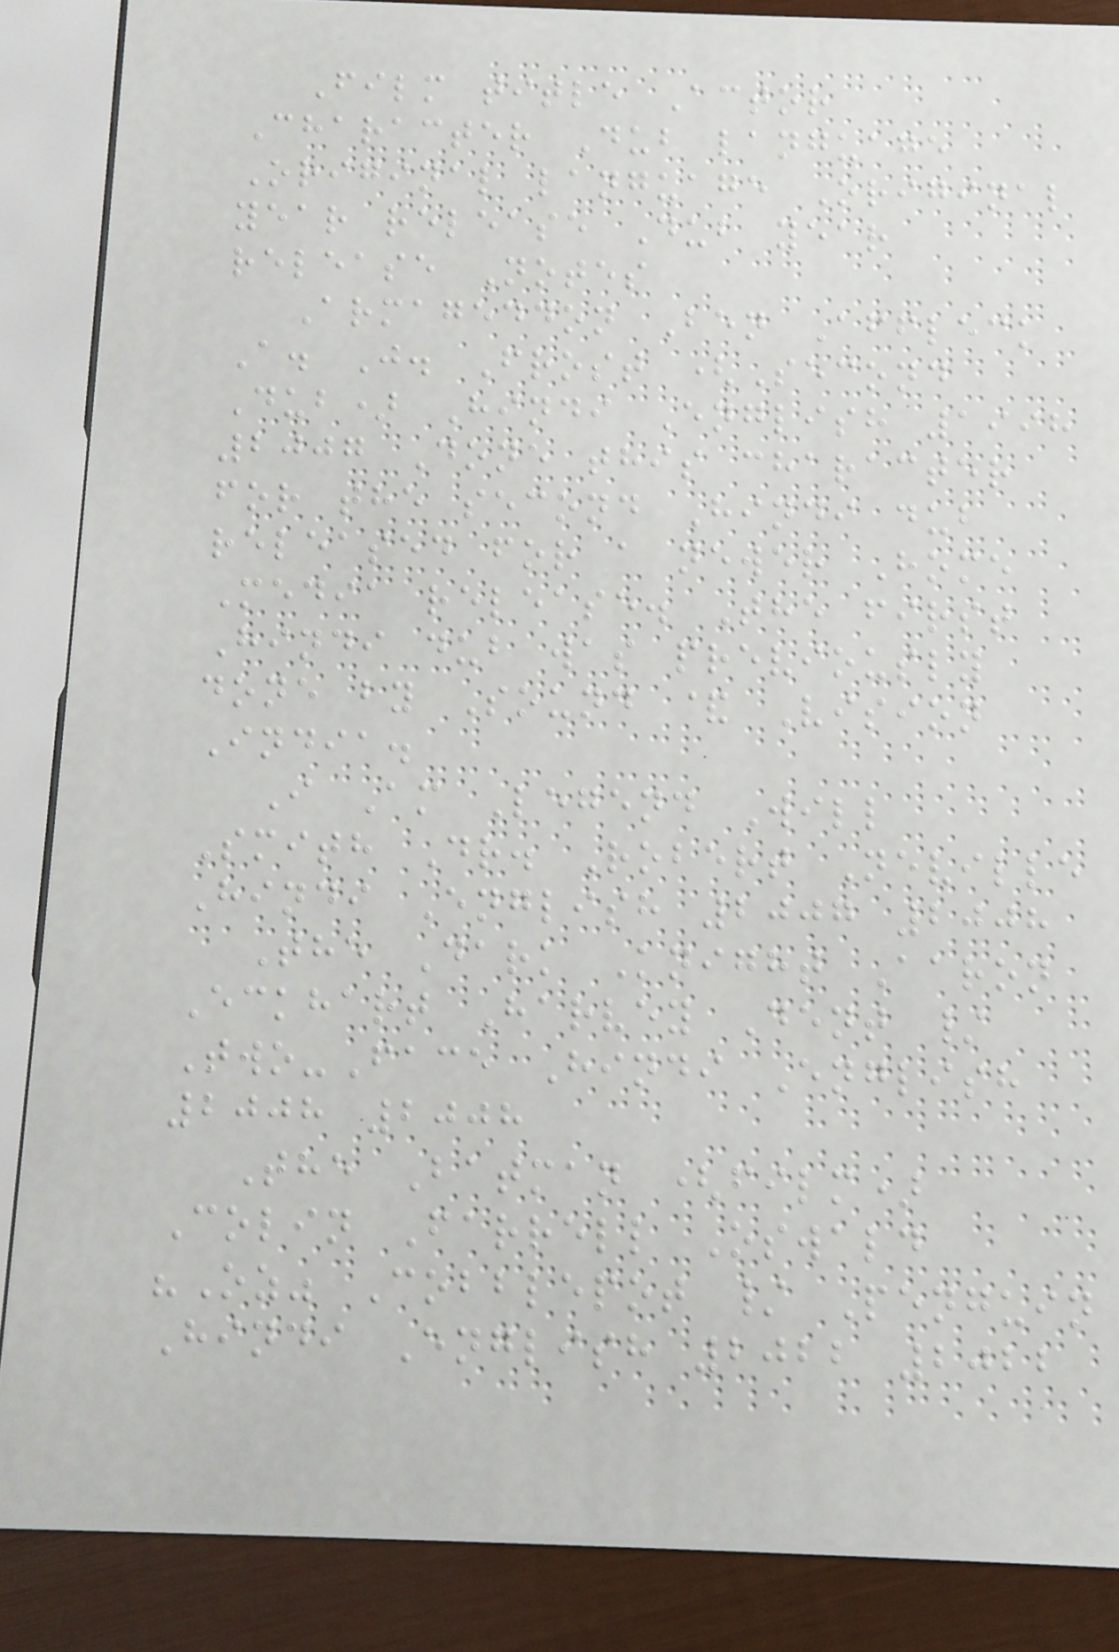Film title Actor
Character Dub language
Original language Original
year release Dub year
release Notes
Armageddon Ben Affleck
A. J. Frost (Second
Dub) Hindi English 1998
2007 Done this character
for the second Hindi dub
released for a newer Home
Media release. The first
Hindi dub was previously
done by Sound & Vision
India.
I Am Legend Will
Smith Dr. Robert Neville
Hindi English 2007 2008
The Dark Knight Aaron
Eckhart Harvey Dent /
Two-Face Hindi English
2008 2008
The Batman (film)
Colin Farrell Oswald
"Oz" Cobblepot / Penguin
Hindi English 2022 2022
